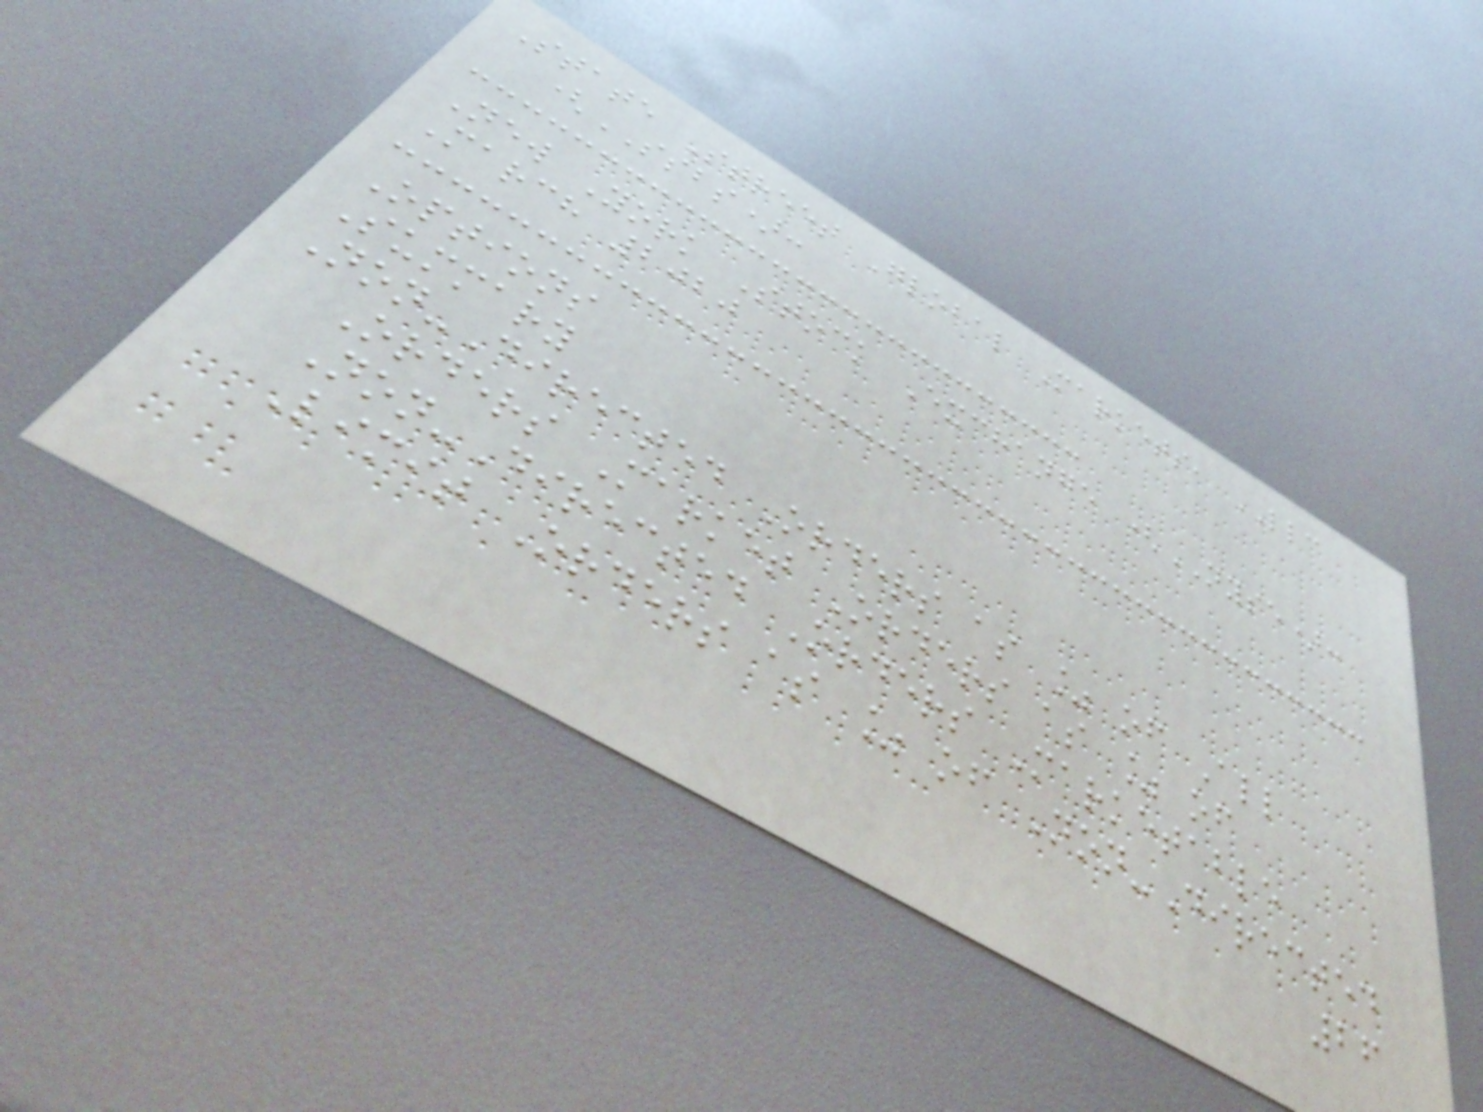State Street Global Markets, LLC
(SSBS):
New York Stock Exchange (NYSE):
March 2020
Options
Summary
Non-Directed Orders as % of All
Orders Market Orders as % of
Non-Directed Orders Marketable
Limit Orders as % of Non-Directed
26
